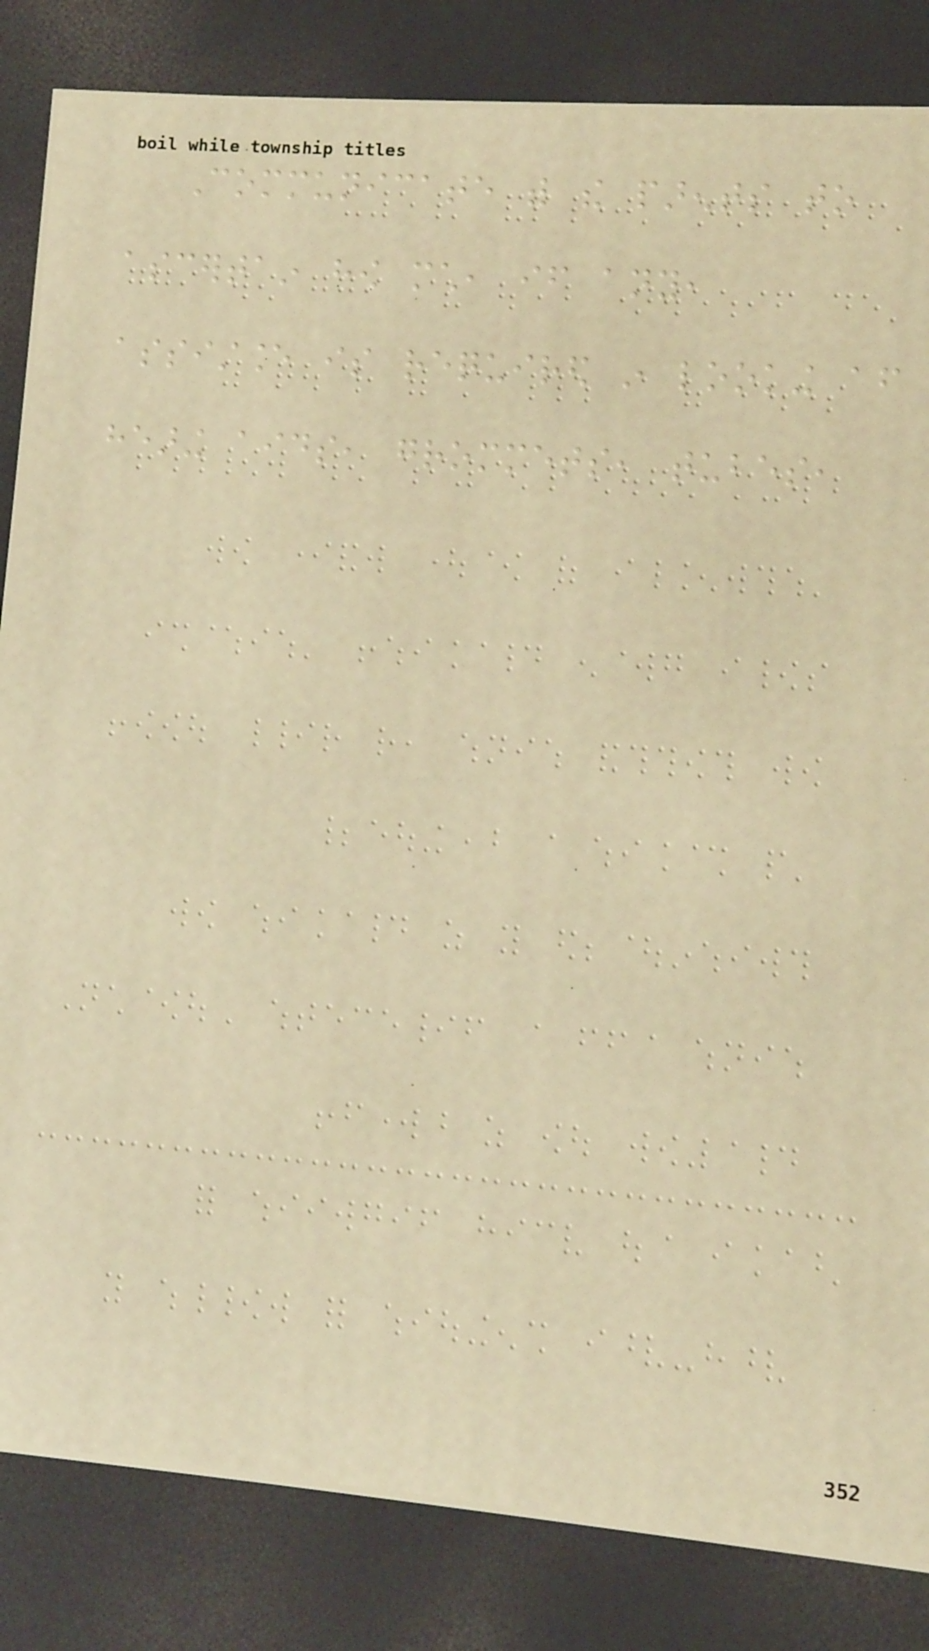Communicate with the parents to
ascertain how much, if any,
assistance is required in looking after
hearing aids, grommets, tubes,
